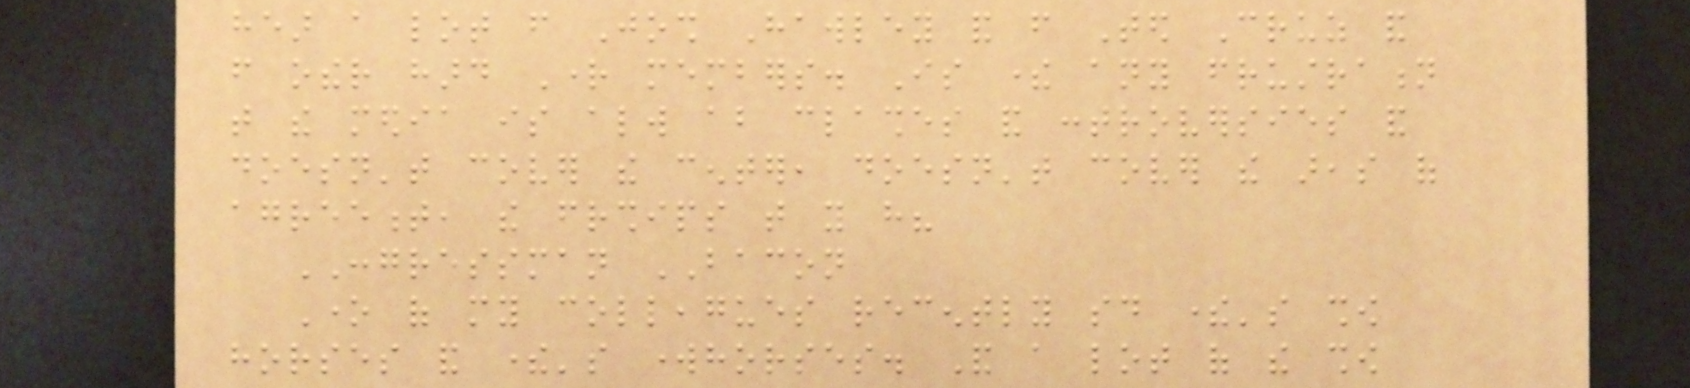hear a lot from Josh Hawley and from Ted Cruz and
from other hard Right members. Is there any frustration
that the media is always about clashes and controversies and
doesn't cover the center, doesn't cover the areas of
agreement, the friendships that you have?
CONGRESSMAN BACON
One of my colleagues recently said there's show
horses and there's workhorses. And a lot of the show
